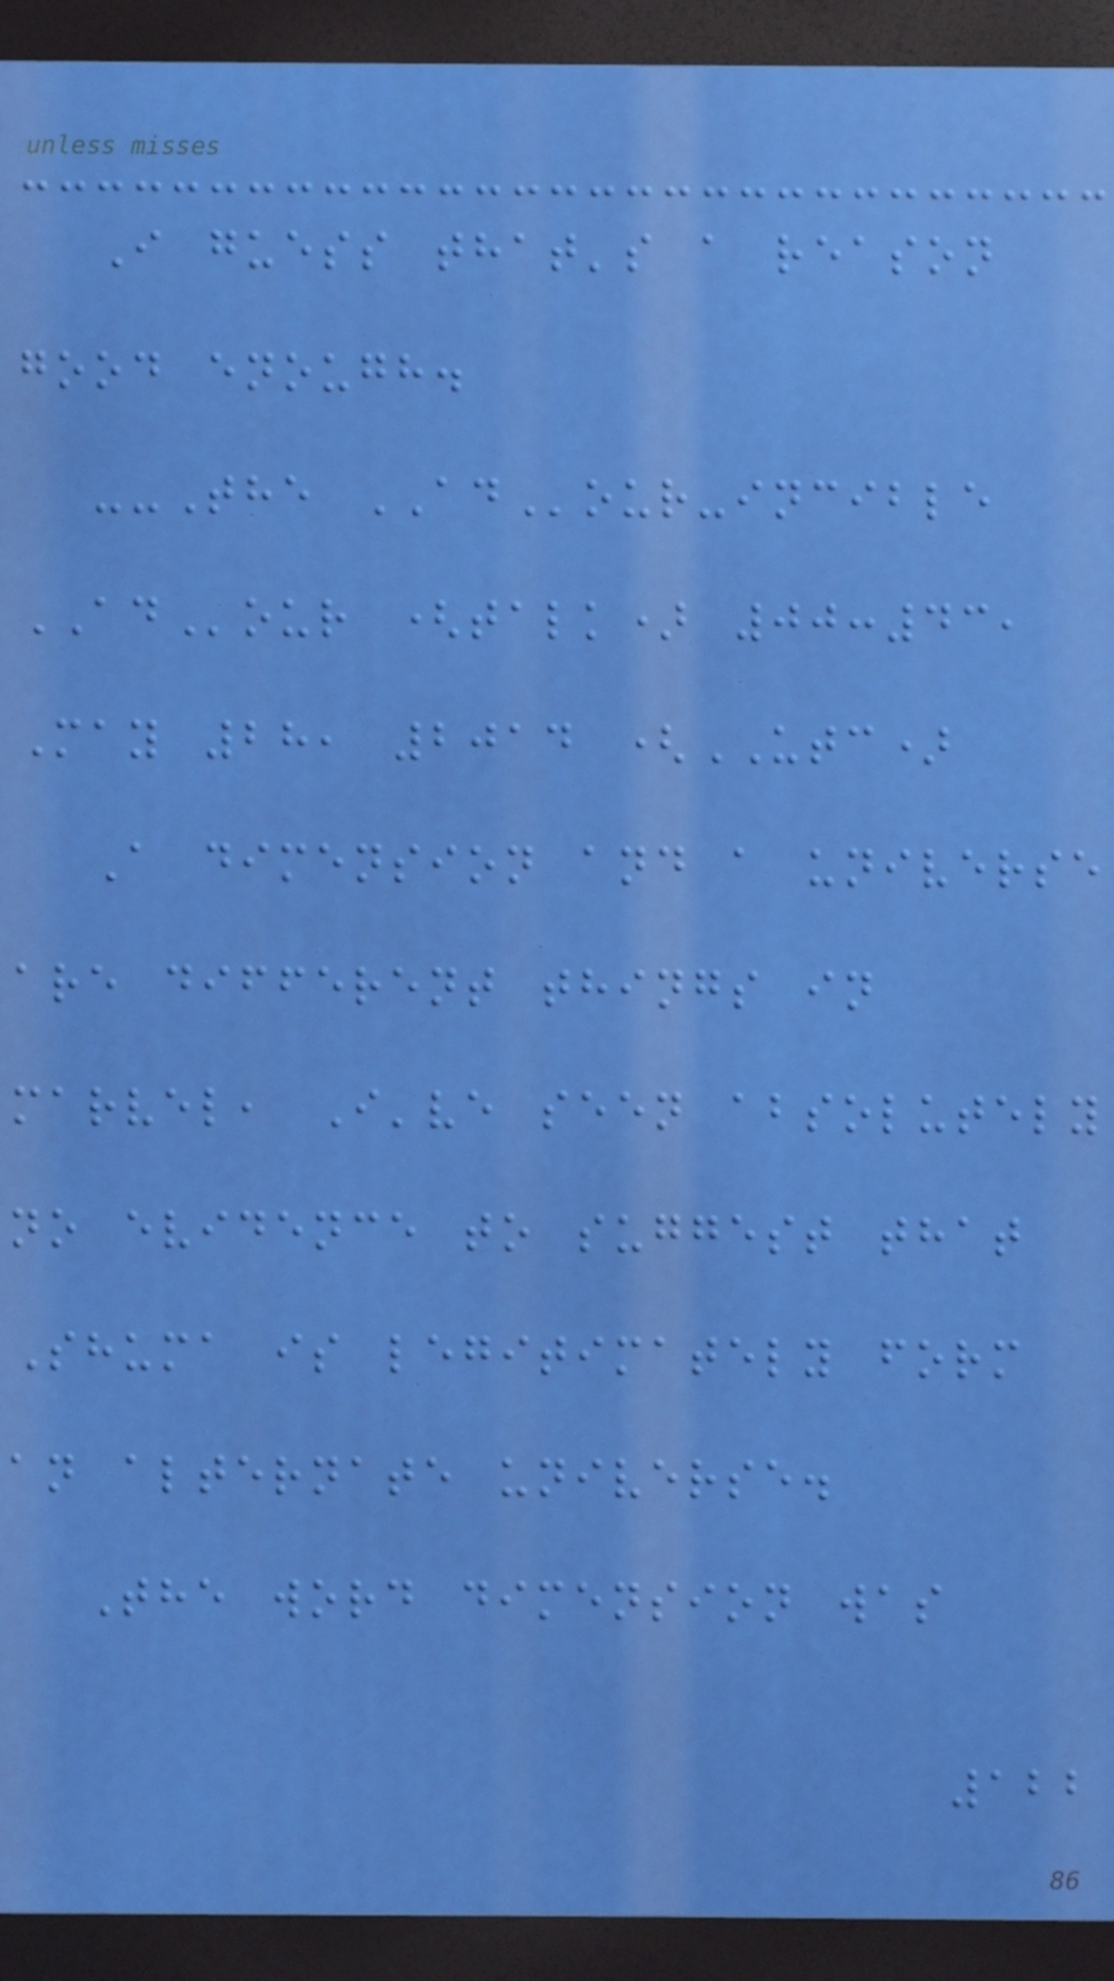I guess that's a reason
good enough.
--The ADour-incible
ADour (talk) 00:43,
May 28, 2014 (UTC)
A dimension and a universe
are different things in
marvel, I've seen absolutely
no evidence to suggest that
Shuma is legitimately form
an alternate universe.
The word dimension was
122
